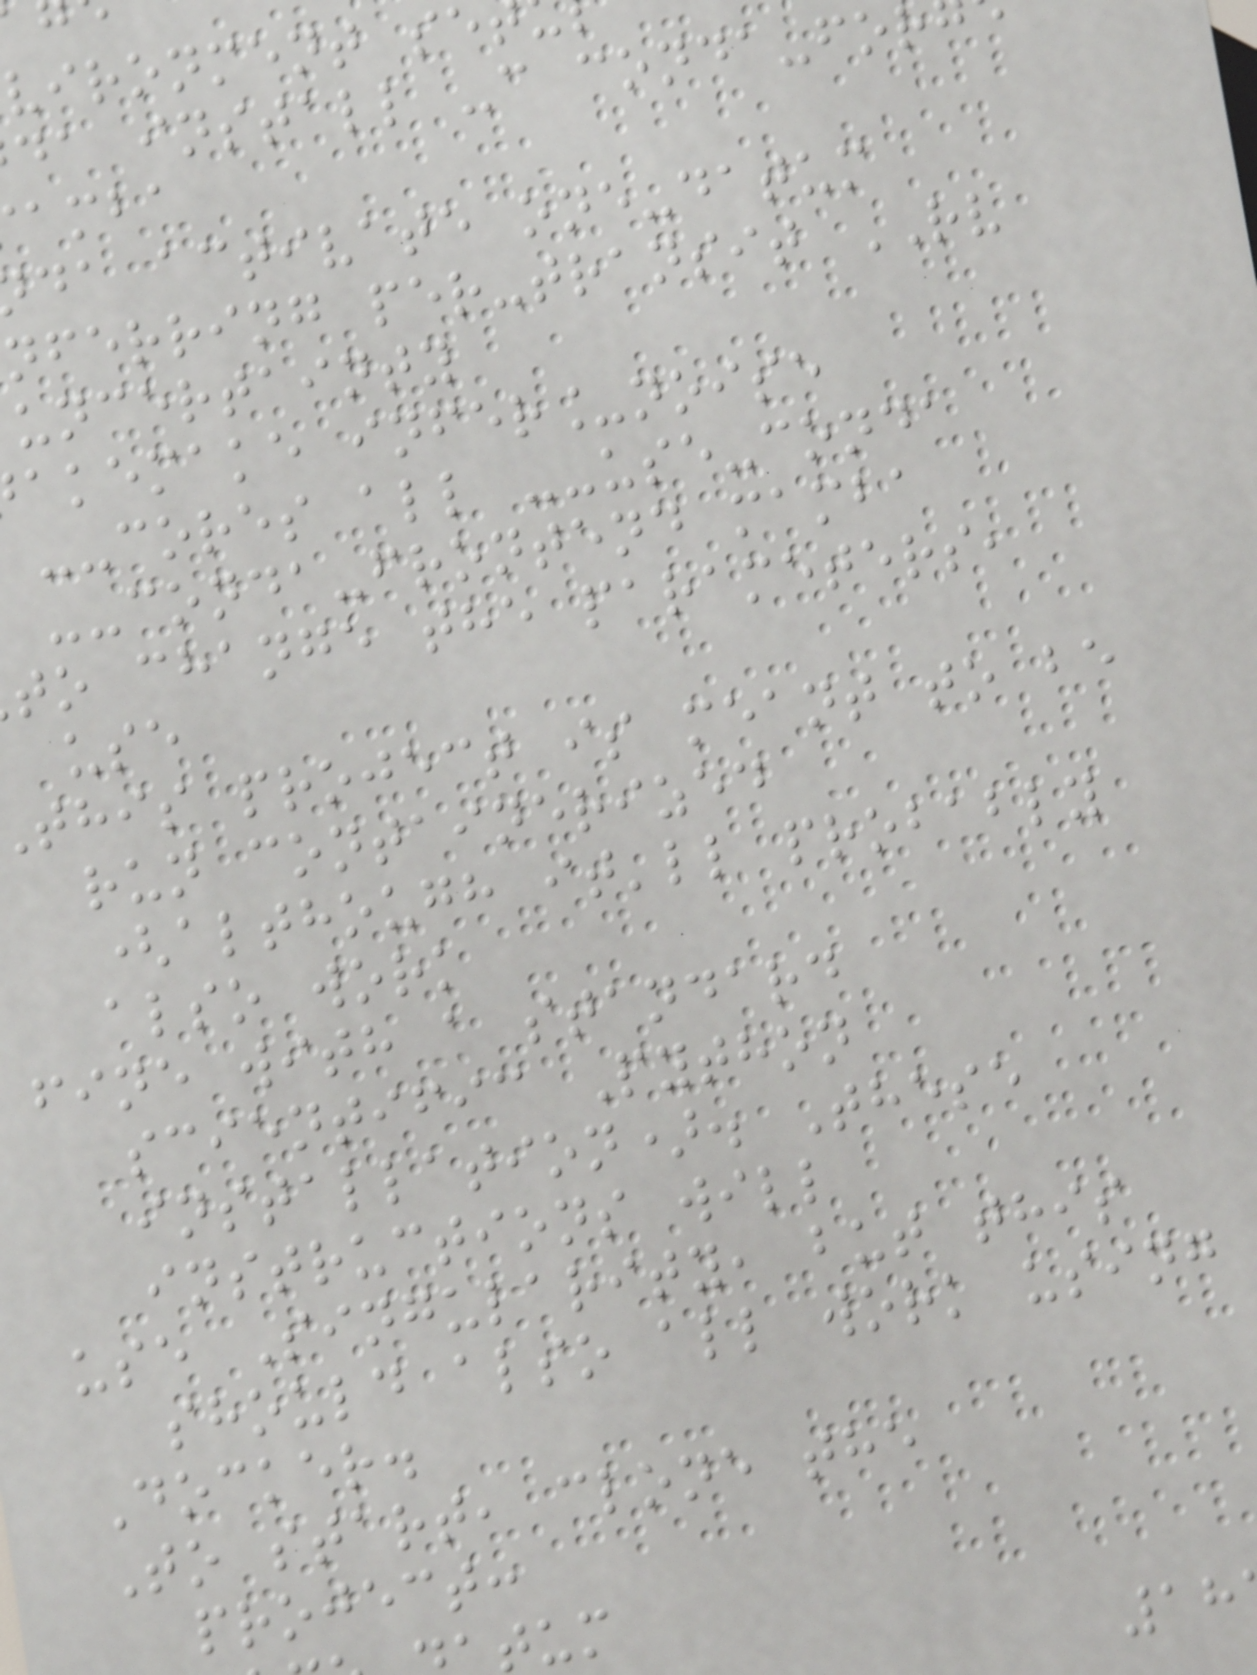vironment se
da install -c conda-for
amba
da activate one-datum
nferring per-transit RV
uncertainty
akemake infer_noise
--cores all --use-conda
--conda-frontend mamba
to change the parameters,
use
this project is meant to be
run containerized
(although it'll probably
also work
fine with a standard
scientific Python
installation). These
instructions will
use Singularity, but this
should also all work using
Docker.
To start, clone the
project:
